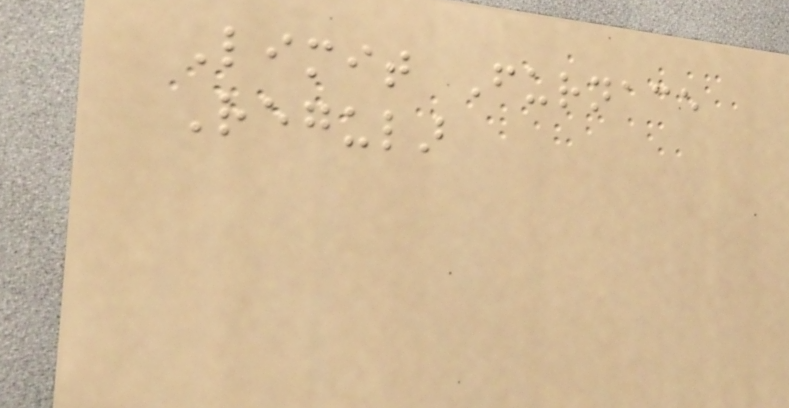Limit Furnace
Regular
